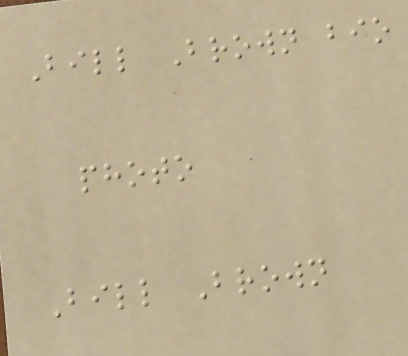Bill Brown bio
photo
Bill Brown
